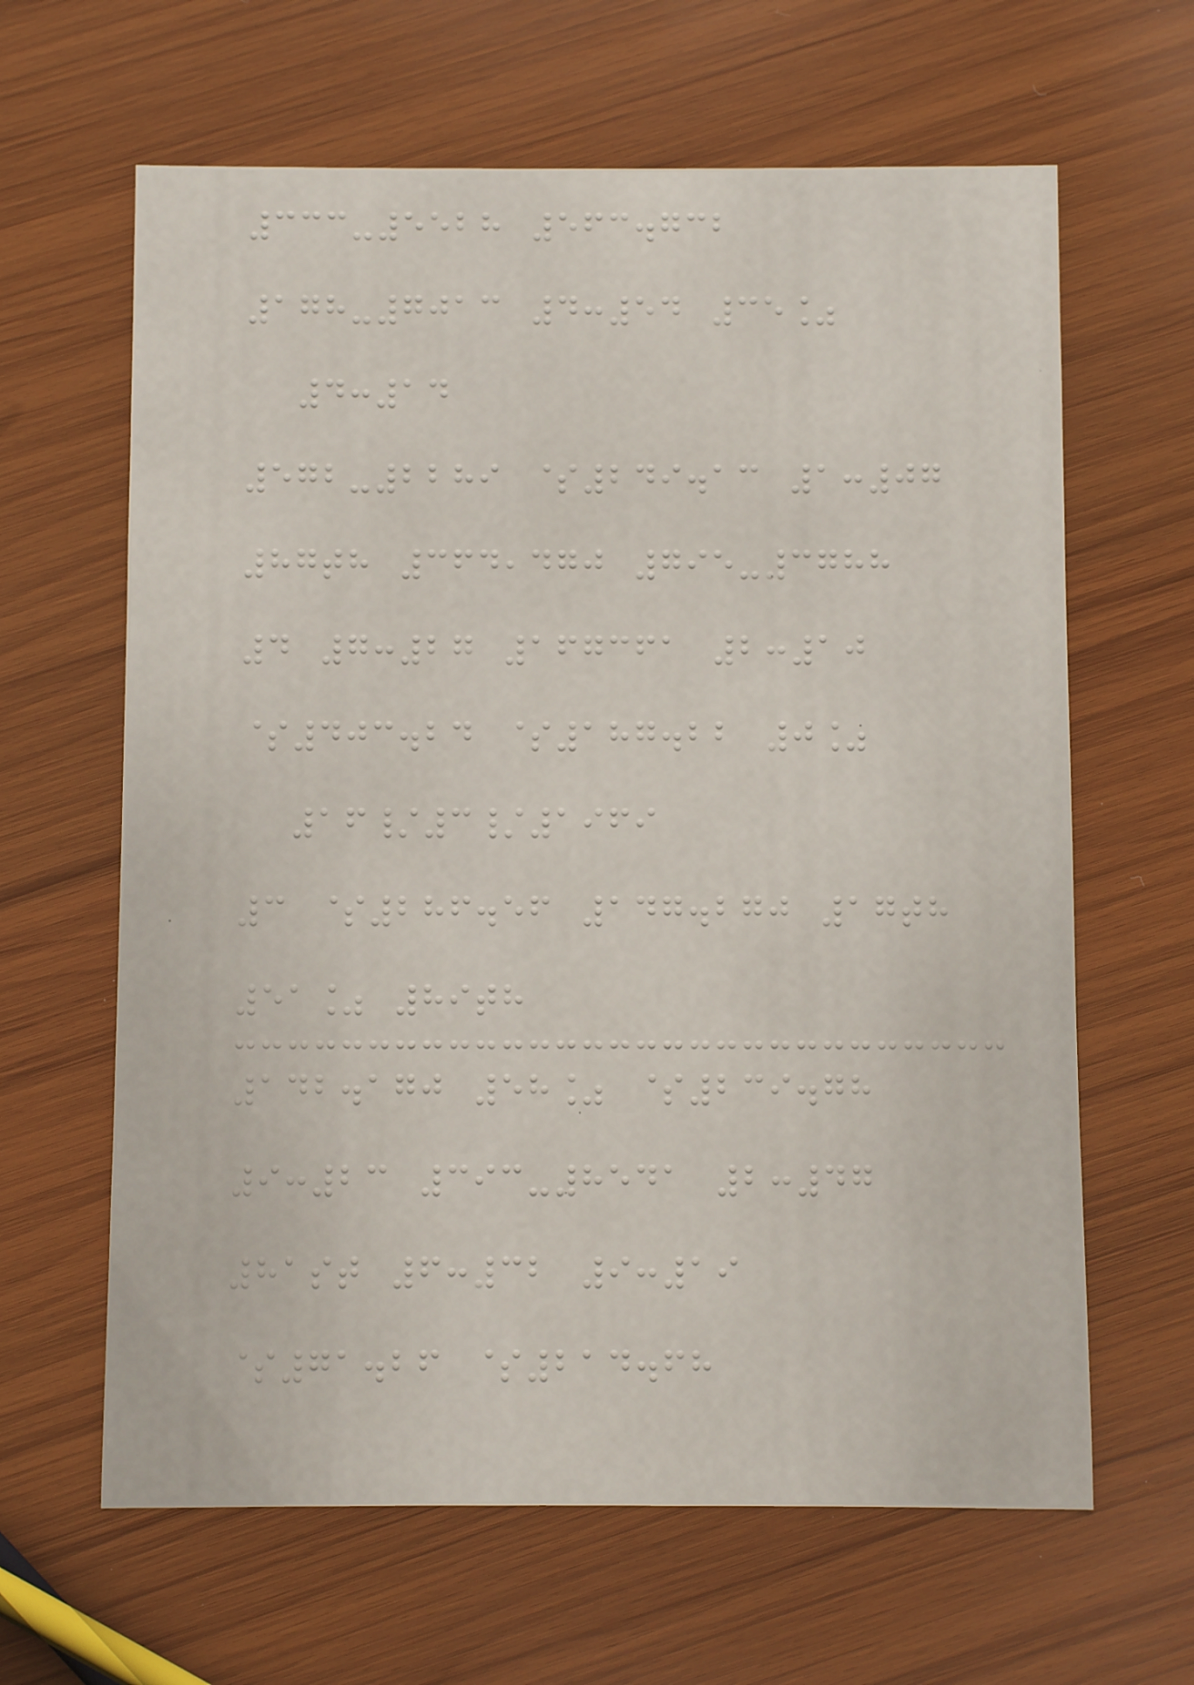333-5528 563.732
178-7013 4:54 35%
4:14
572-2289 $249.13 1:07
87th 364,470 795-3788
4 7:27 167361 2:10
$403.24 $187.22 0%
16/3/1969
3 $286.56 147.270 17th
51% 89th
142.170 58% $239.78
9:23 393-8541 2:47
81st 6:32 9:19
$71.26 $214.68
